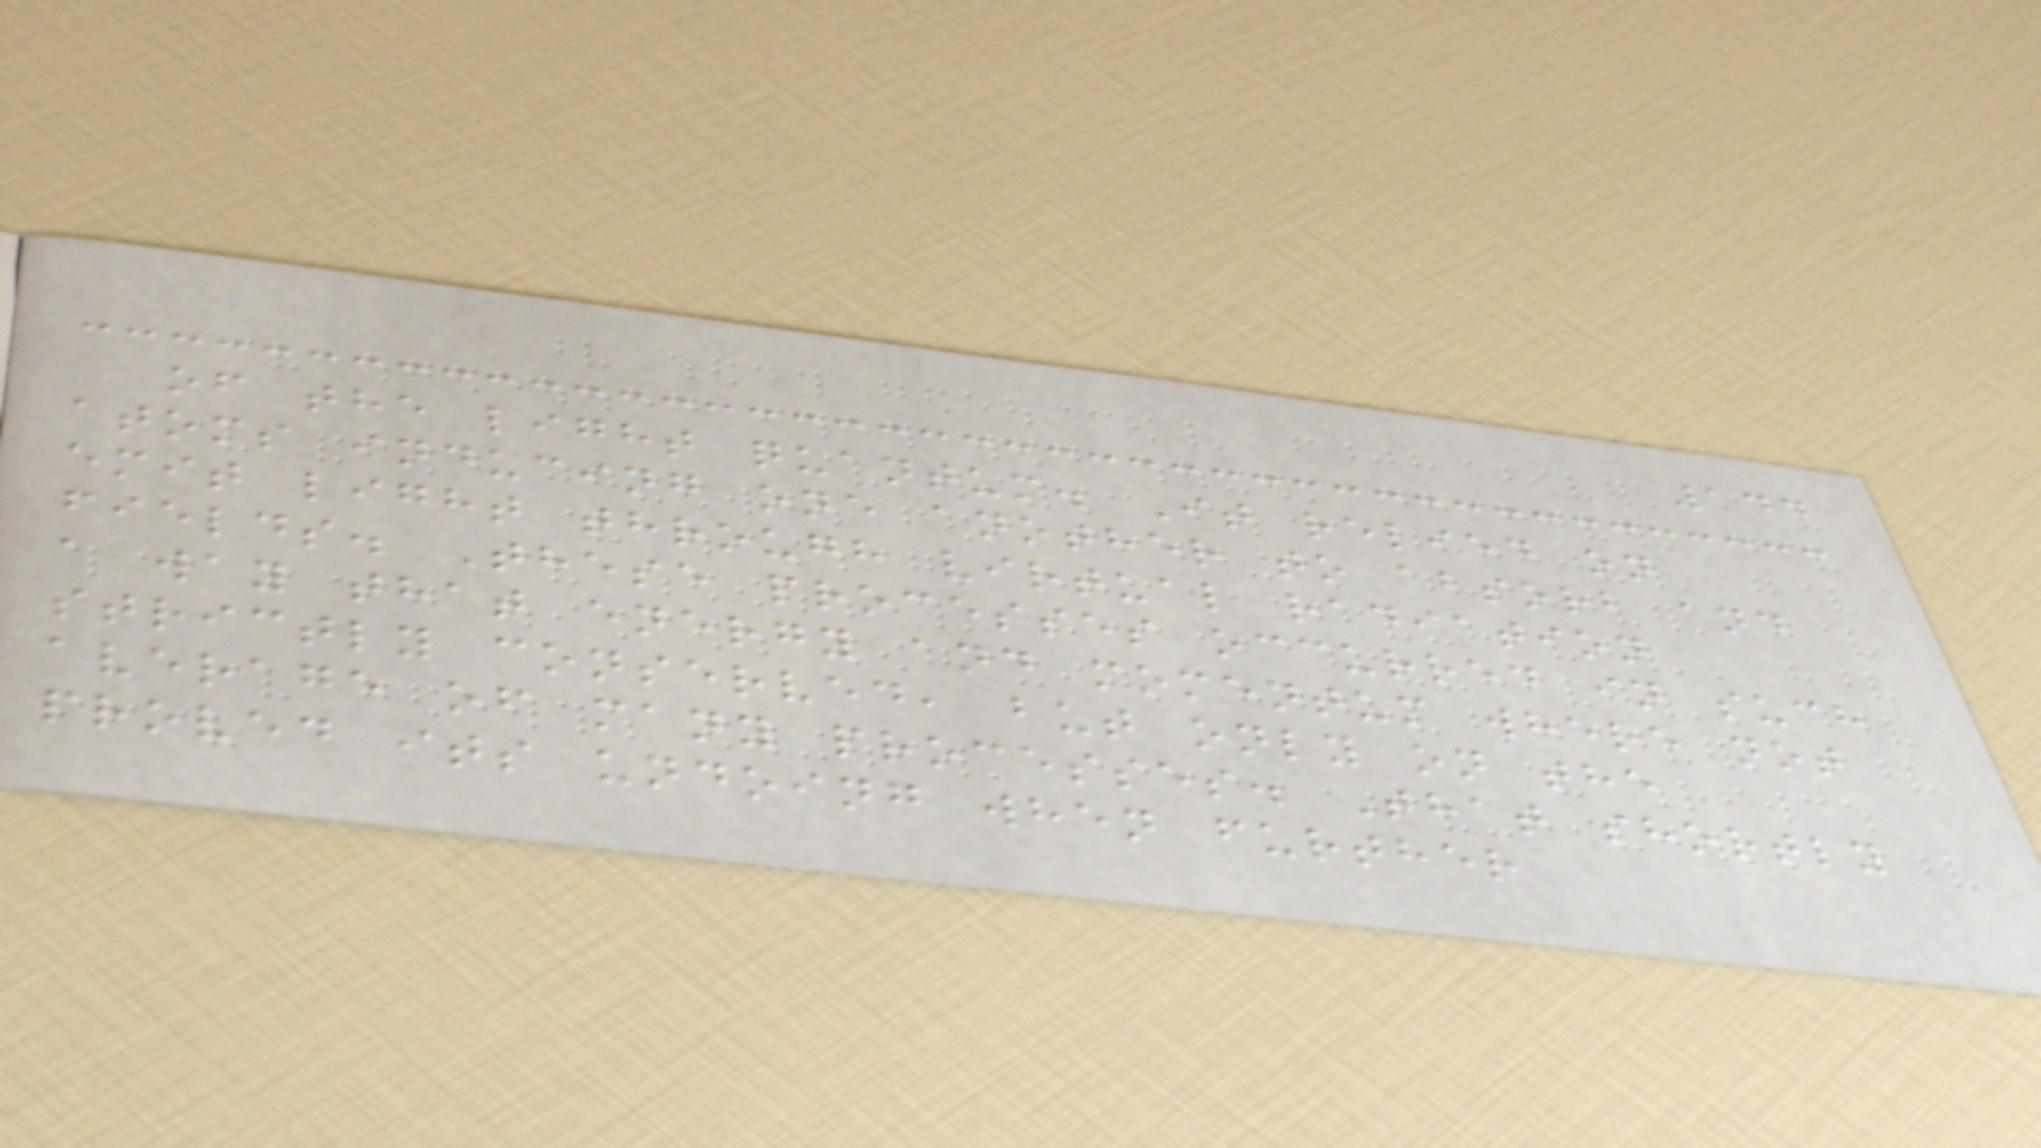144
of the light quantum. It relied on
atoms inducing one another to absorb and
emit light through virtual radiation
fields. These processes occurred in such
a way that energy and momentum where not
strictly conserved, but only on the
average of many processes. That shortly
proved its undoing when further
